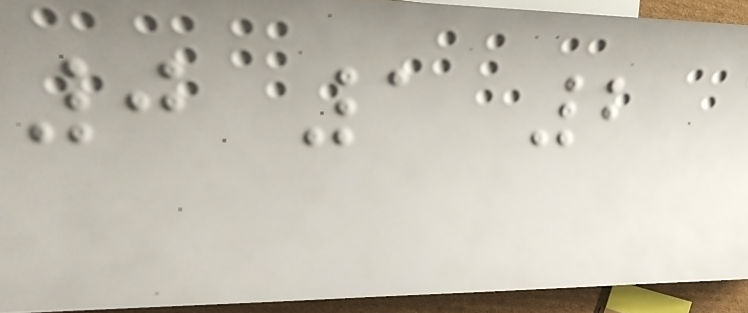0 1 2
